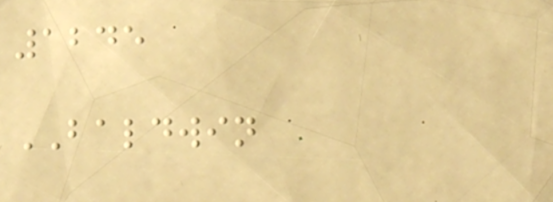1245
BALDWIN
